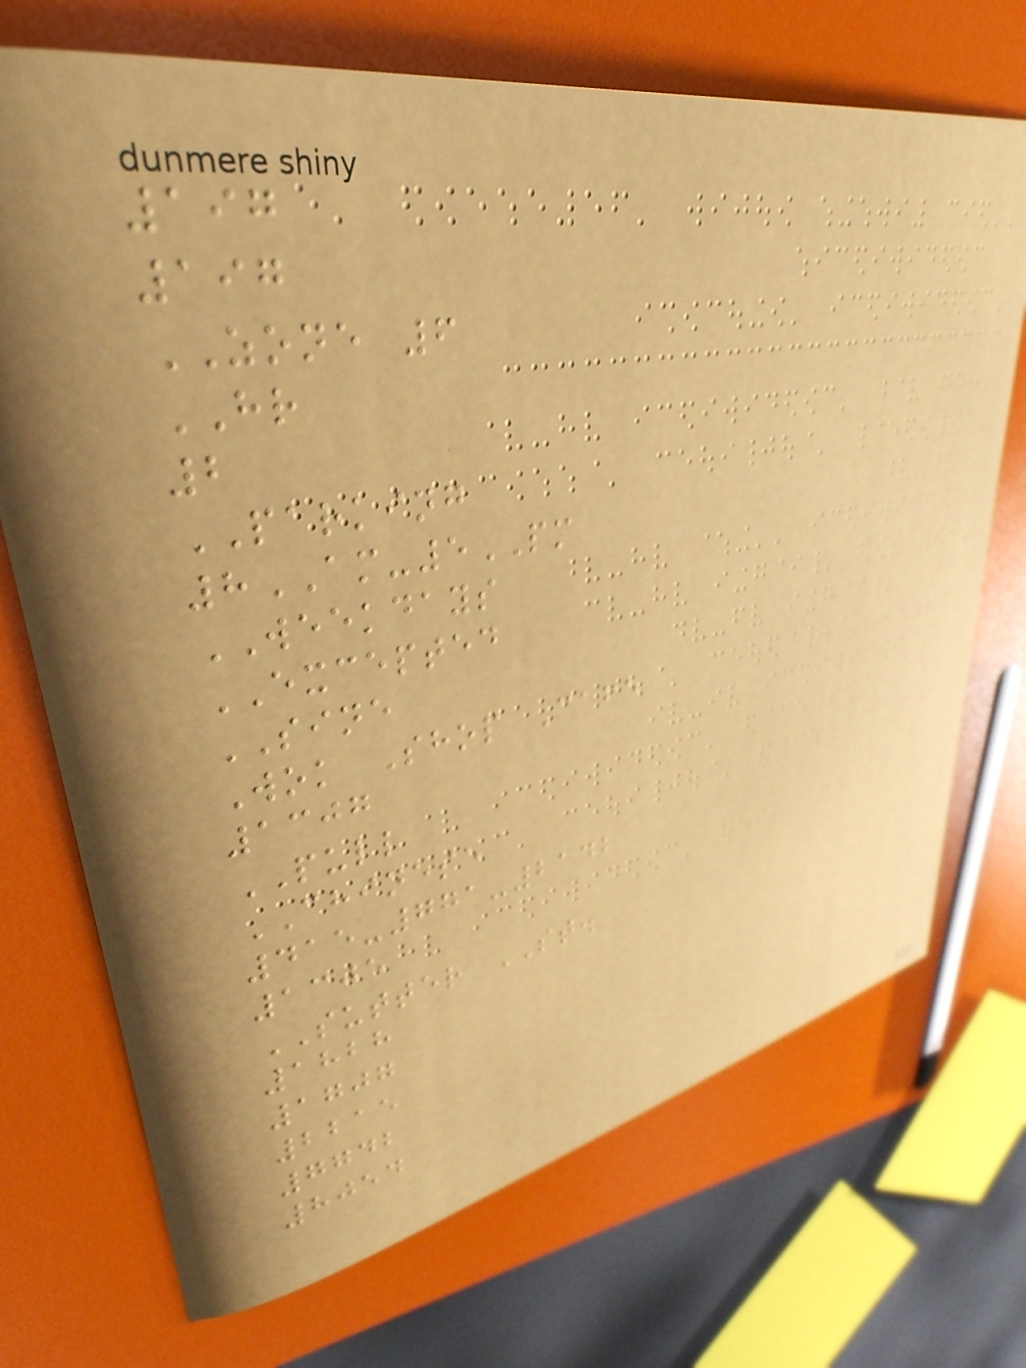197
197
ZONE 6
HR
2
PARKING
8AM-5PM
WEEKDAYS
EXCEPTED
SINE
Wok Shop Cafe
1307
PULL
CHINESE
415-771-2142
1305
SUTTER ST.
1828
1707
2215
7742
8054
